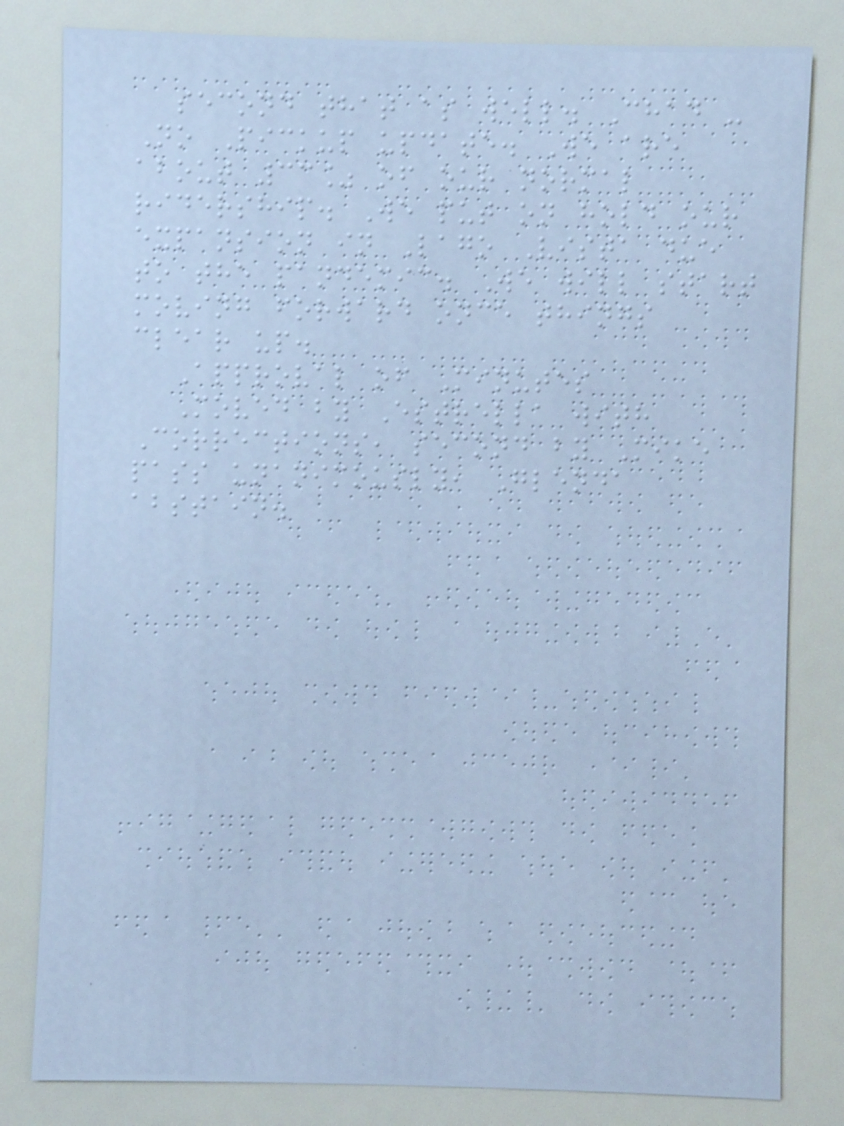second that as well. Chad -
No Pickup update. We are
about 33% of our normal
ridership. We put on hold our
expansion in Lago Vista due
to the pandemic. We will start
moving forward once things
clear up.
Approval of Minutes
Moved by Estrella with
Corrections, second by Mike
pass unanimously, Glenda
abstain.
